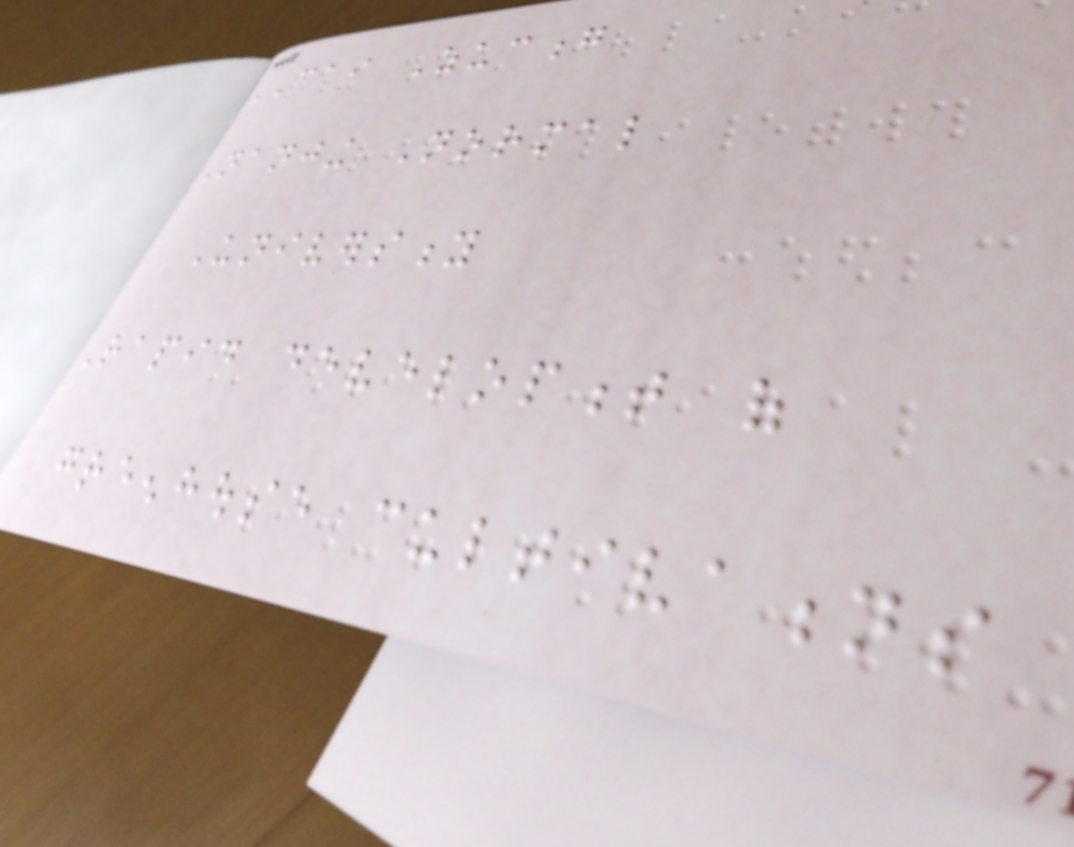CAI Zucong
Nanjing Normal
University
Rapid development of
greenhouse cultivations
